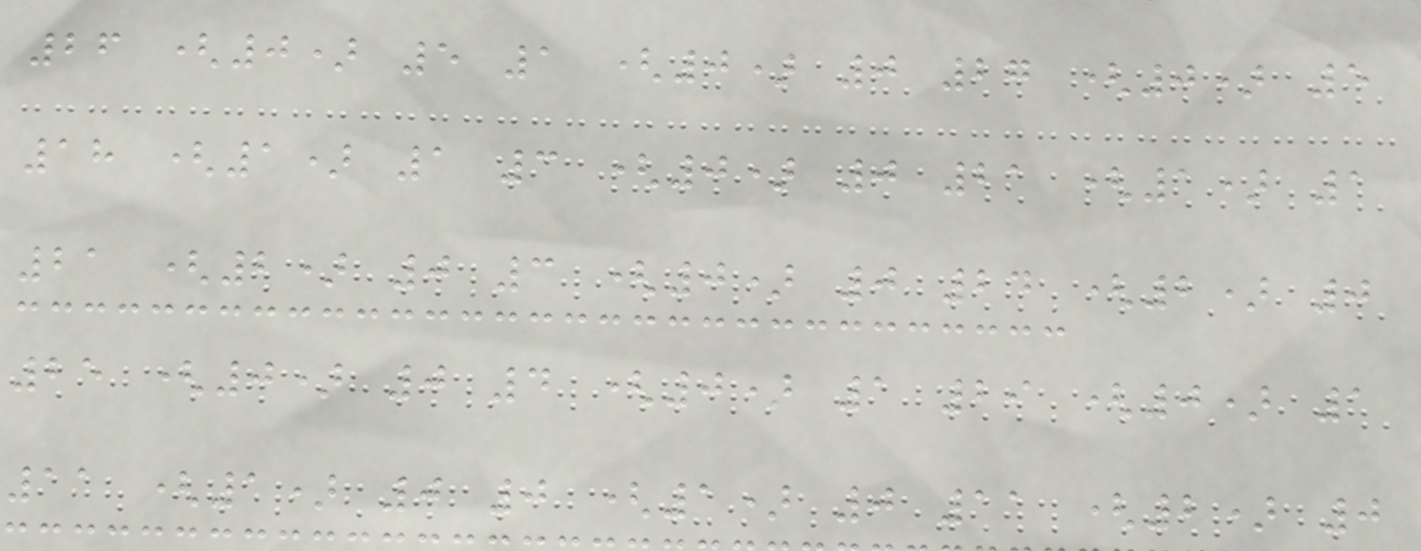26 (0) 5 1 (0) 0 27 (0) 5
18 (1) 1 3 (0) 0 21 (1) 1
21 (2) 0 3 (0) 0 24 (2) 0
25 (0) 0 4 (0) 1 29 (0) 1
11 (1) 0 0 (1) 0 11 (2) 0
